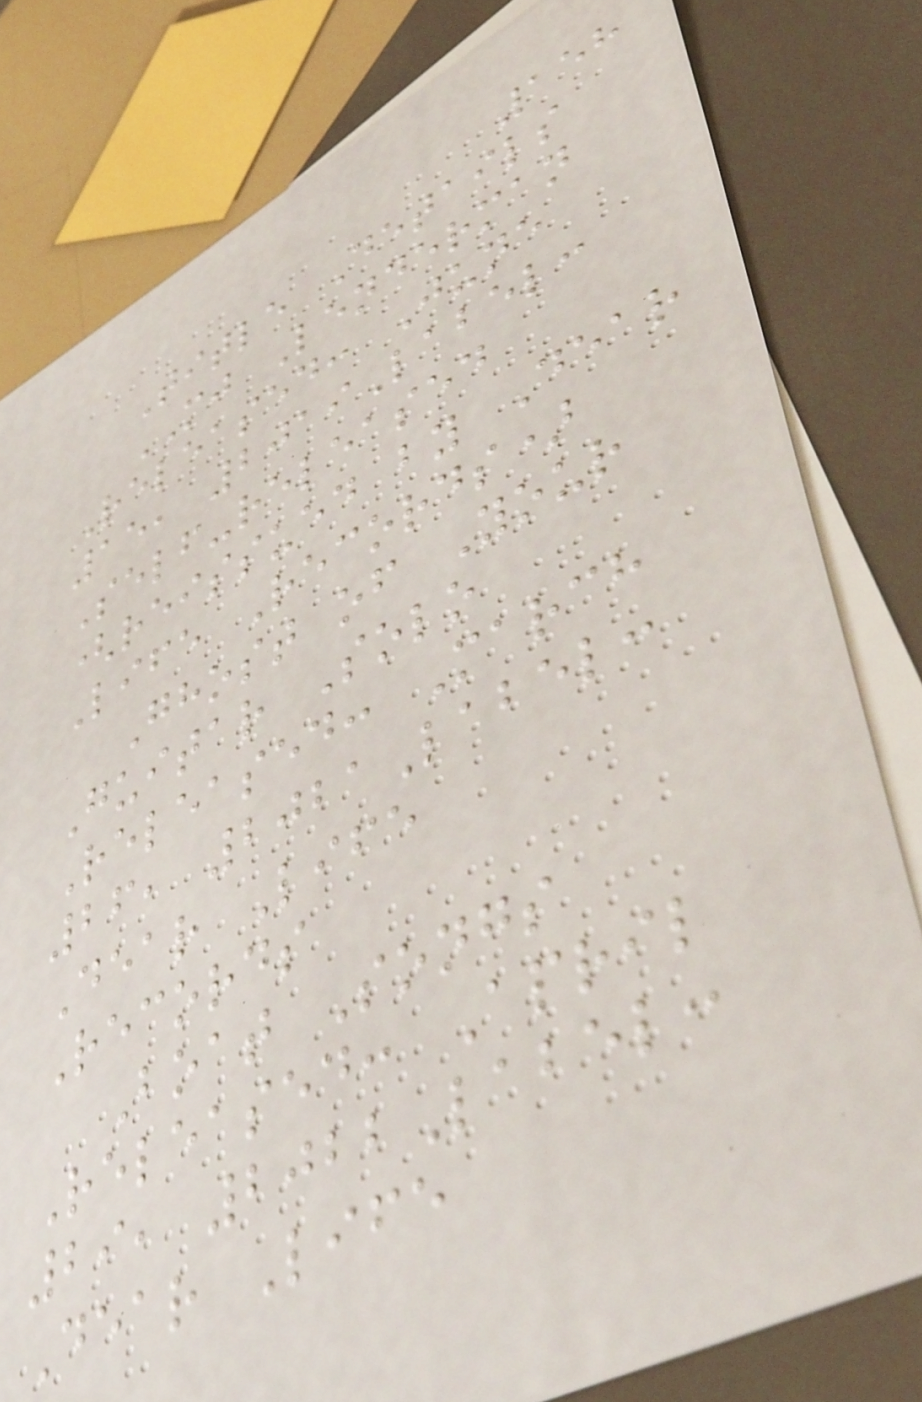158
Title Details
MJ Lenderman
Released: June
15, 2019Label:
Self-released
(reissued by Dear
Life Records)
Ghost of Your
Guitar Solo
Released: March
26, 2021Label:
Dear Life
Records
Boat Songs
Released: April
29, 2022Label:
Dear Life
